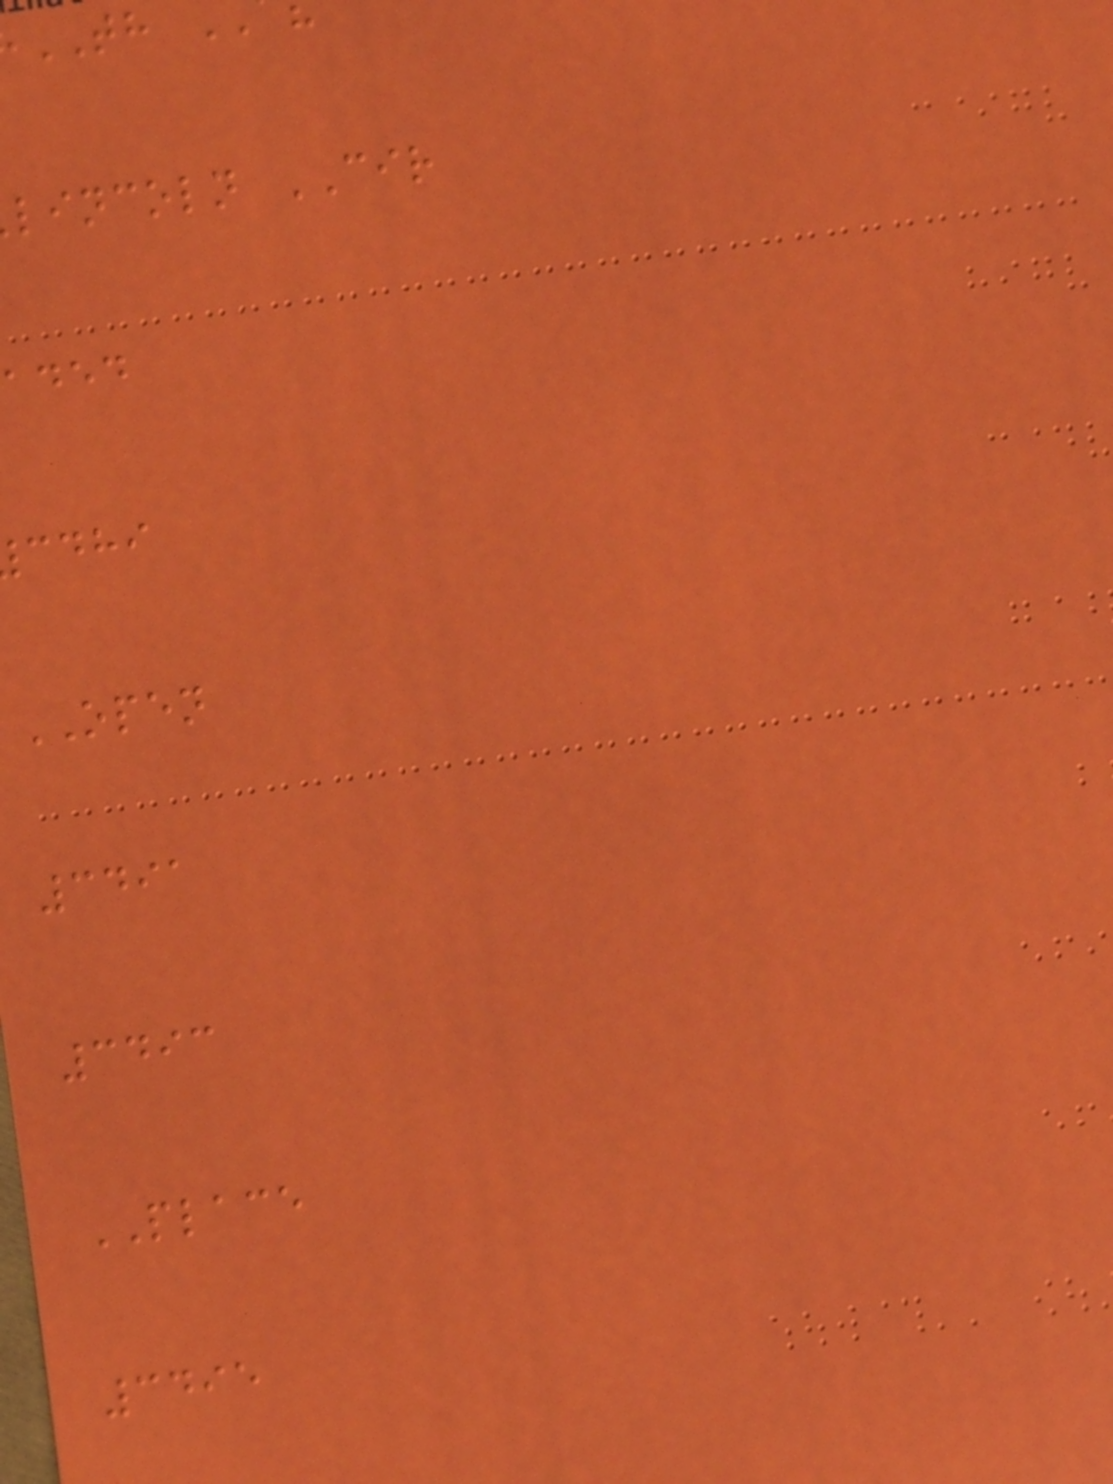TH
lincoln CIR
aded
cdhi
OPEN
3491
3493
PLACE
3495
